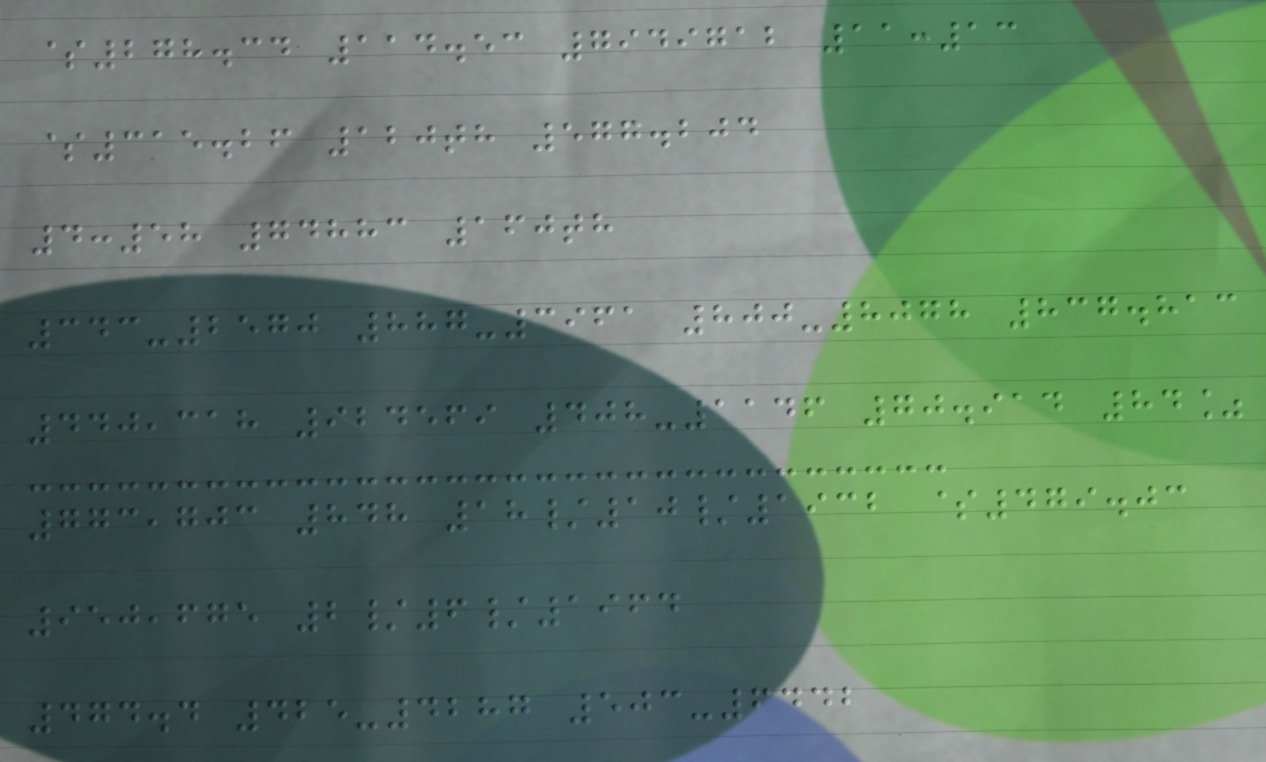$278.34 114.53 7949712 11:13
$315.26 120th 577.204
4:58 74883 160th
343-2570 887-3961 800-8078 837.813
440,318 924569 408-1146 70.914 84%
773,703 848 18/10/1932 $479.03
950,675 2/6/1964
474.4 425-4287 503-6442
